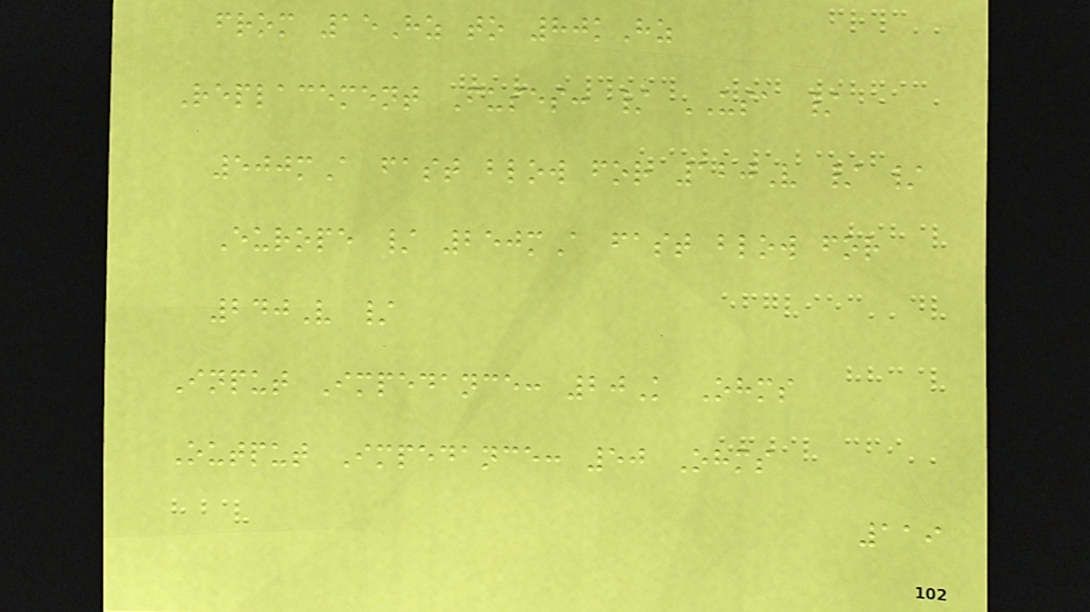from 15Hz to 80kHz
Replacement Fuses: / USA /
500mA fast blow for 120V / /
Europe / 250mA fast blow for
240V /
Input Impedance: 20K Ohms
Output Impedance: 50 Ohms
119
